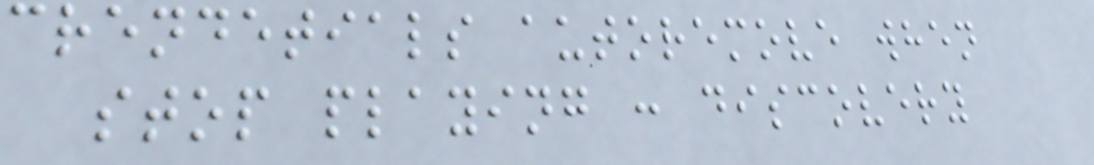crendetials autoremove when
stop playing : discovery
